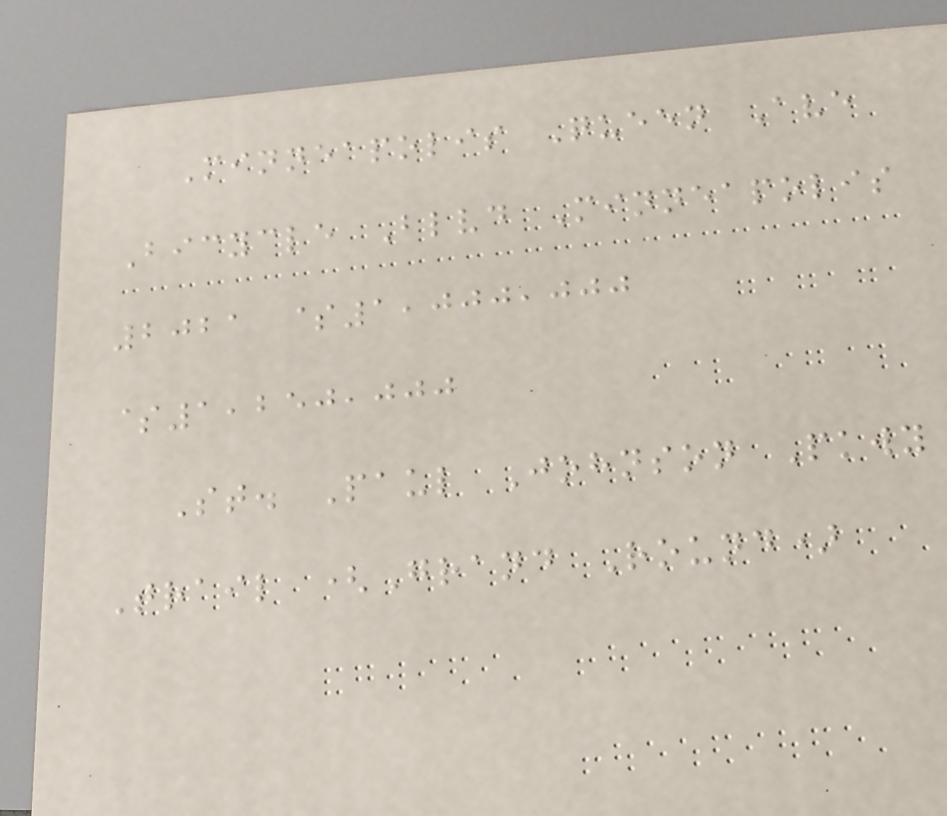Minneapolis Queen Ave
Bicycle Blvd Minneapolis
2021 $1,000,000
$1,250,000
St. Paul Johnson Pkwy
Trail (Grand Round)
